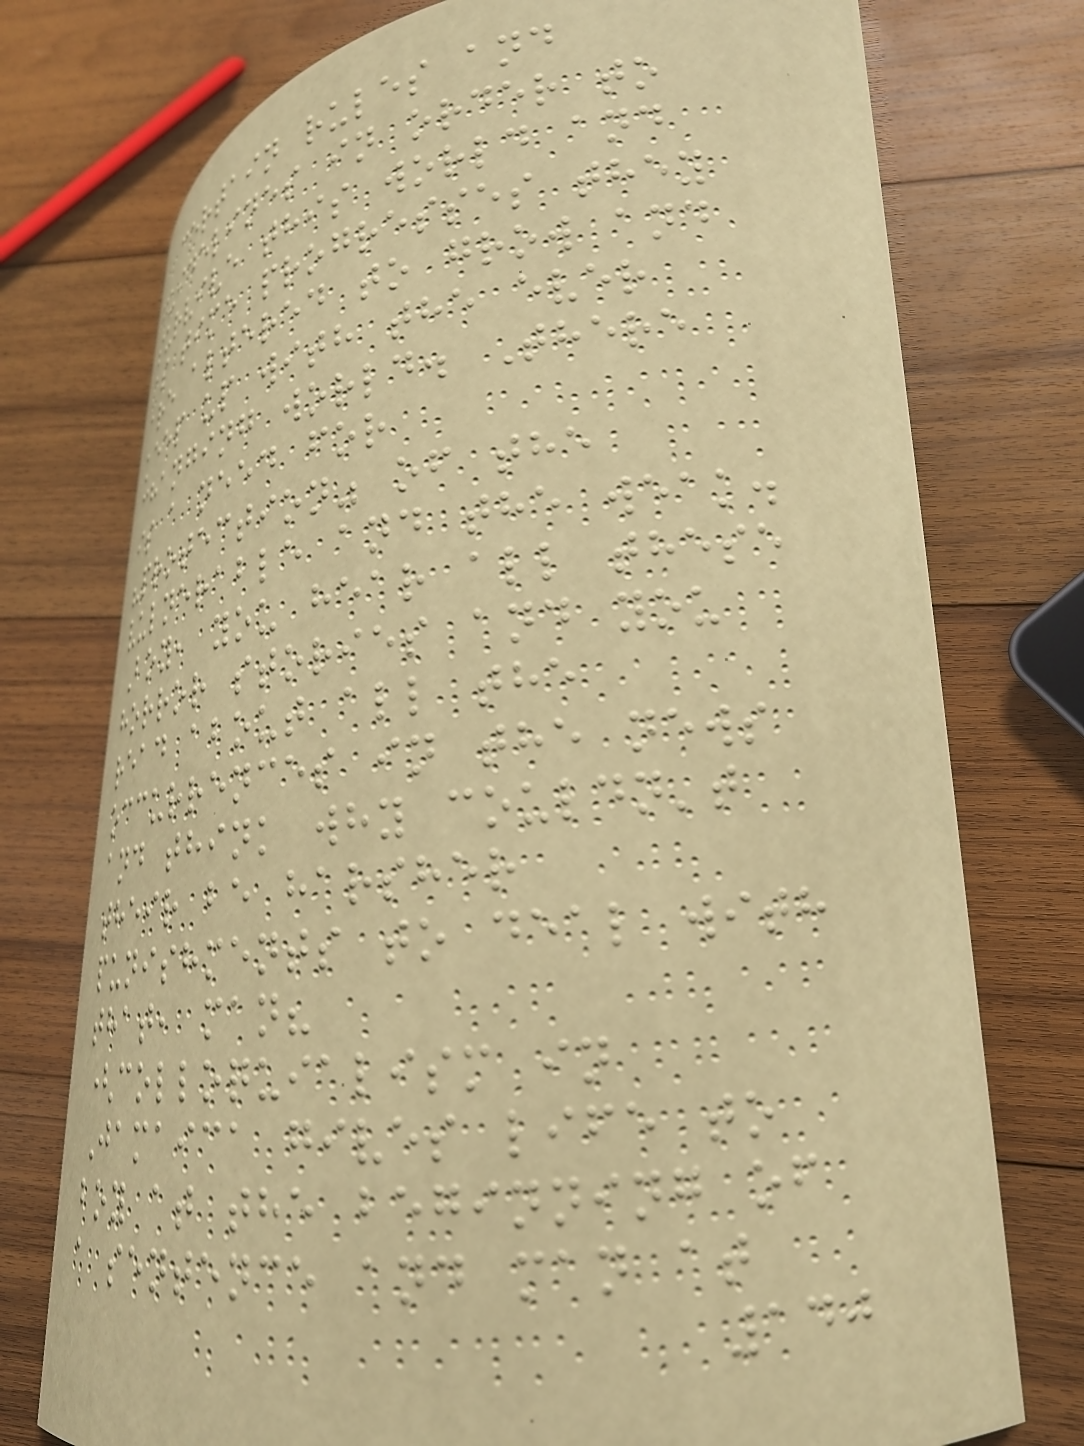certain rules and
guidelines in order to
survive this world and
as time progresses they
are altered to grow and
keep up with the ever
changing world. There
is a need for
"protection" of the
vulnerable and the weak.
Boy, you hear all these
horror stories and you
read about all the
occurrences in the news
and think why couldn't
their be harsher
punishments to deal with
that, man?
(colloquialism in
Jamaica gives life to
boy at the beginning of
a sentence and man at
140
